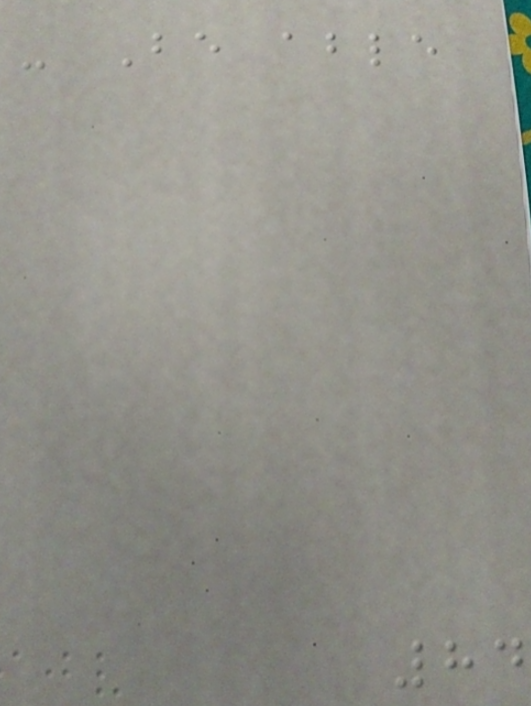- Be able
84
